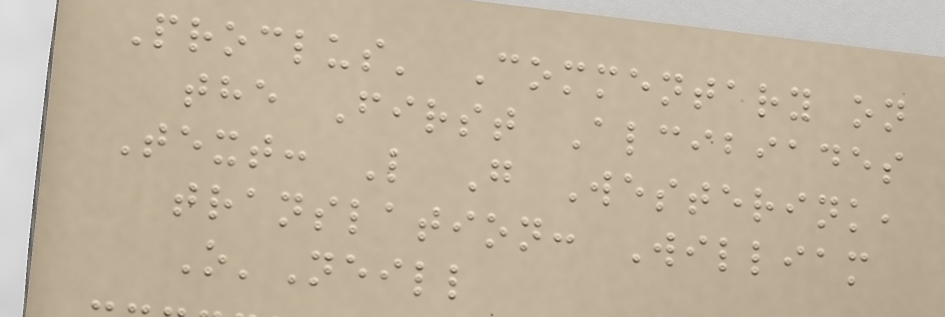Proclus' Commentary on
the First Alcibiades
Text: L G Westerink,
translation: William
O'Neill
